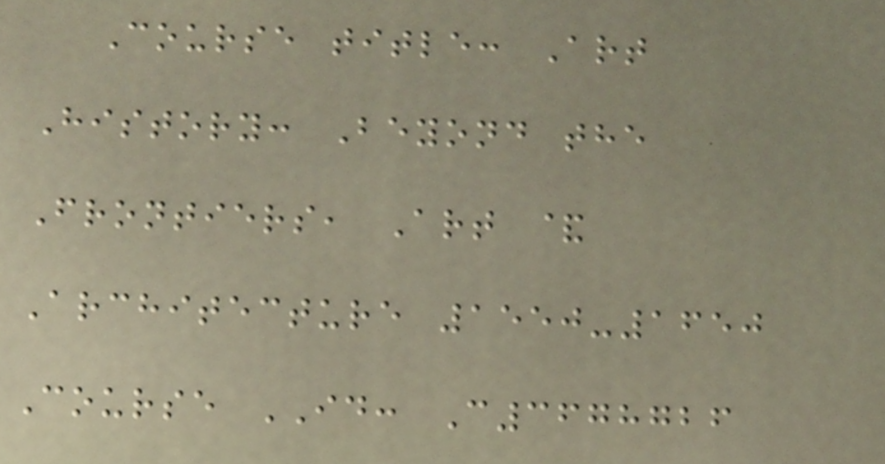Course title: Art
History: Beyond the
Frontiers, Art &
Architecture 1550-1650
Course ID: C3678726
